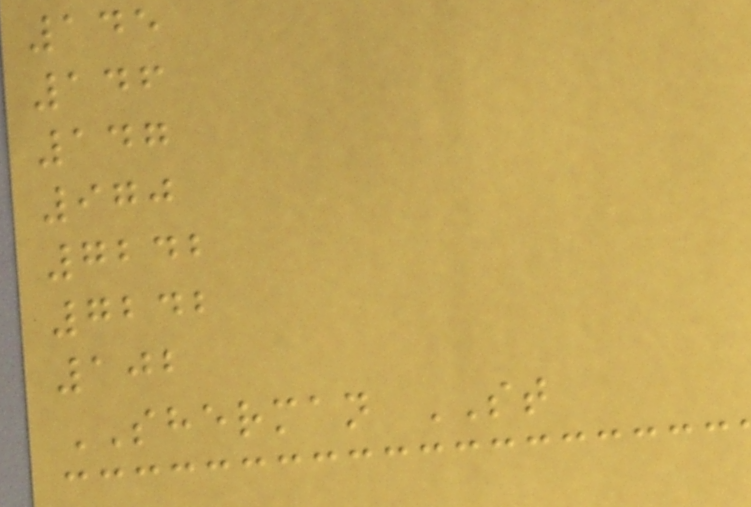145
146
147
970
7242
7242
102
SHERMAN ST
